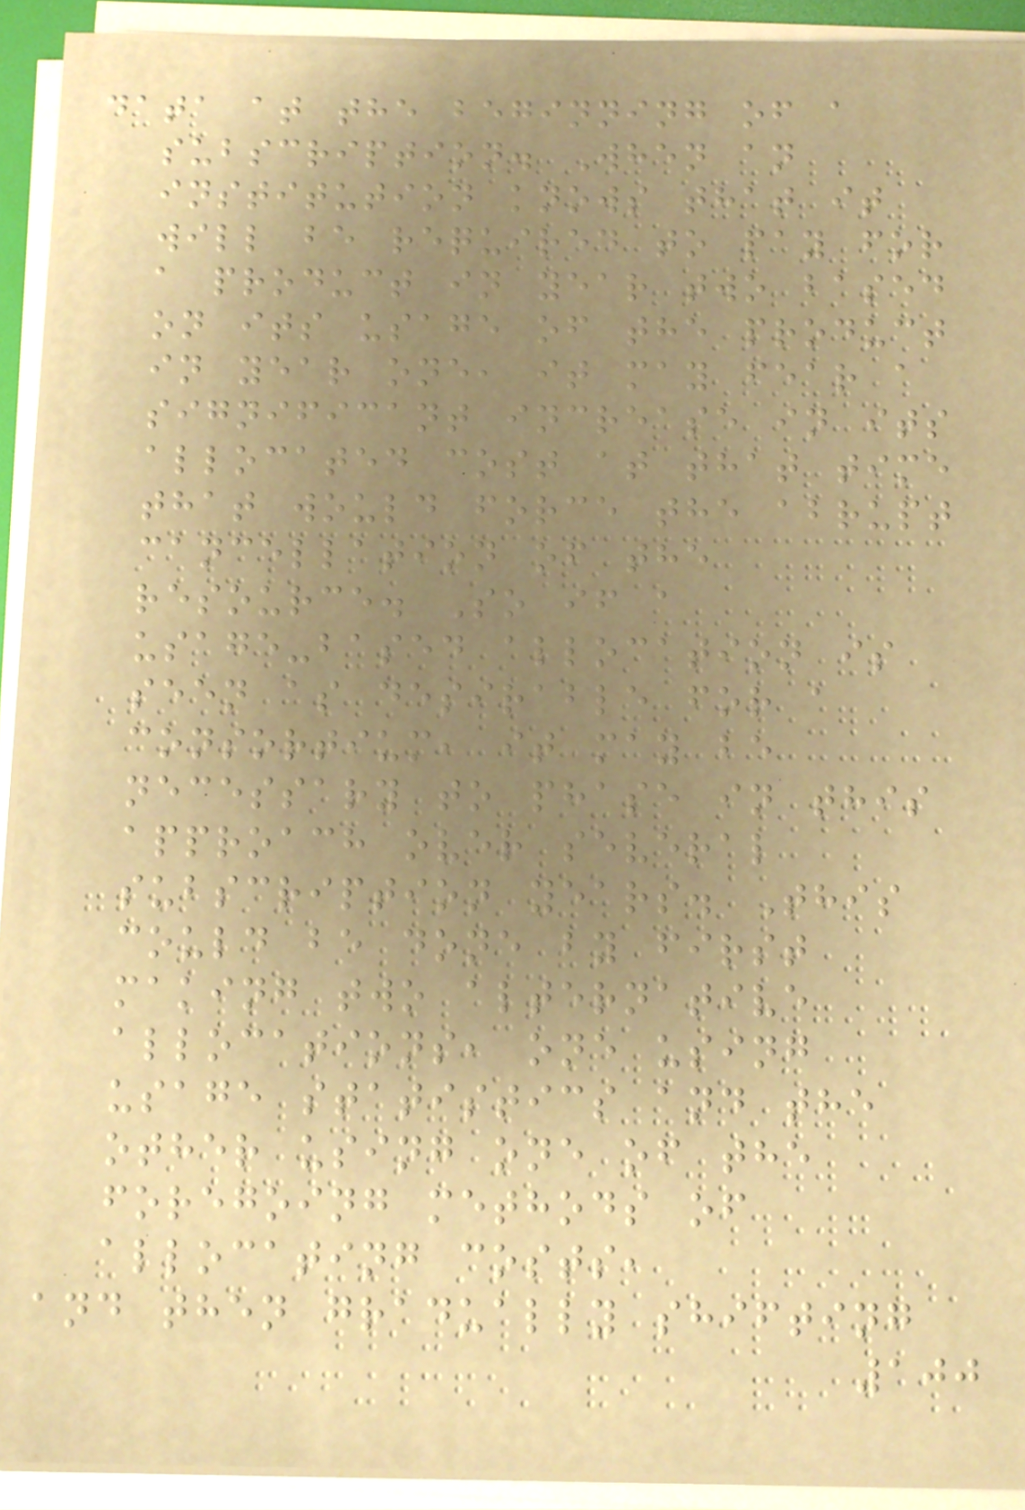data at the beginning of a
subscription. When an
institution knows that it
will be required to pay for
a product in year two based
on its usage of the product
in year one, it may fear a
significant increase in its
allocated cost at that time
that would force the abrupt
cancellation of the
resource. So if a
usage-based allocation is
seen as desirable for a
consortium, it may be
necessary to phase in this
approach over several
subscription years. This
could be done by first
making two alternative
allocations, one using
usage statistics and the
other using one of the
foregoing methods of
allocating costs,
and then gradually shifting
100
